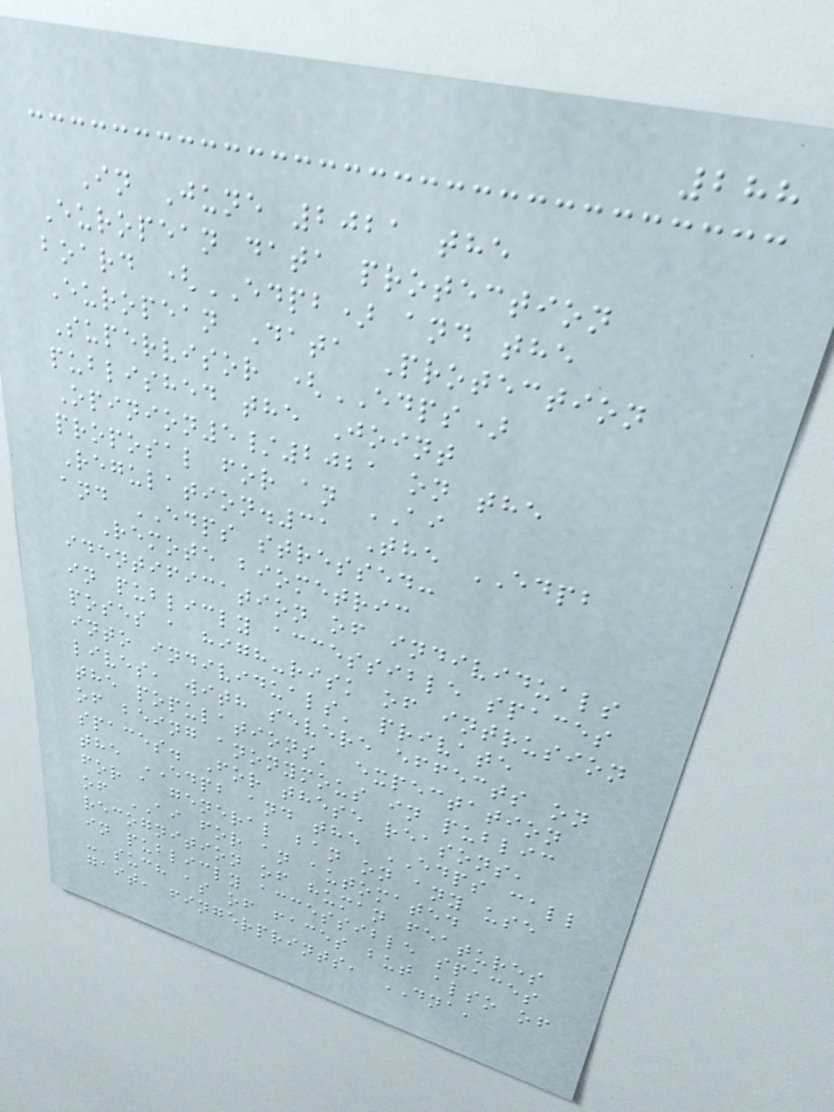288
In June 2021 the
European data protection
board (EDPB) and the
European Data Protection
Supervisor (EDPS)
published the Joint
Opinion5/2021 on the
proposal for an AI
Regulation.31 The EDPB
and EDPS stressed:
Remote biometric
identification of individuals
in publicly accessible spaces
poses a high-risk of intrusion
into individuals' private
lives, with severe effects on
the populations' expectation
of being anonymous in public
spaces. For these reasons,
the EDPB and the EDPS call
for a general ban on any use
of AI for an automated
recognition of human features
in publicly accessible spaces
- such as of faces but also of
gait, fingerprints, DNA,
